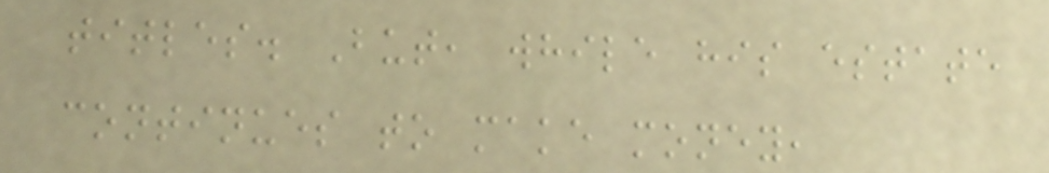titles. But, while his estate
continues to make money,
